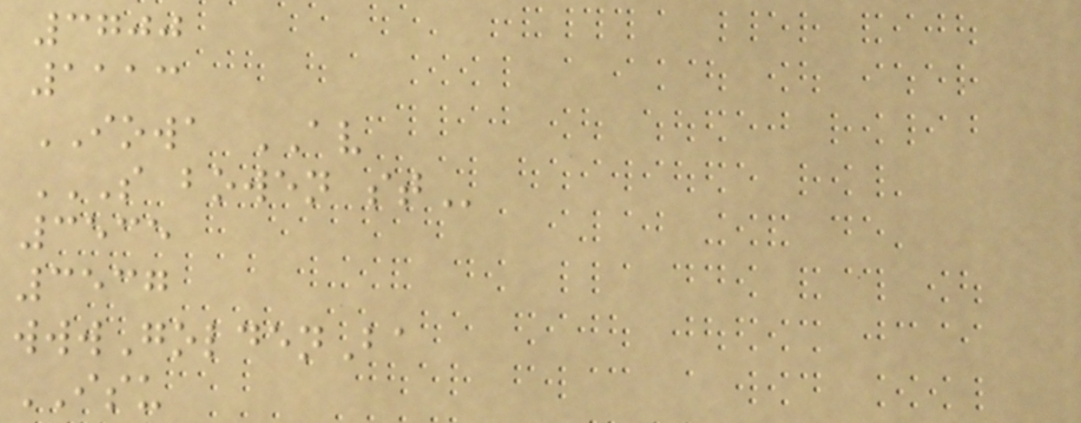3700
1113
IOWA AV
S BOWEN ST
3535
3537
wwwGoldenBa
ISU
